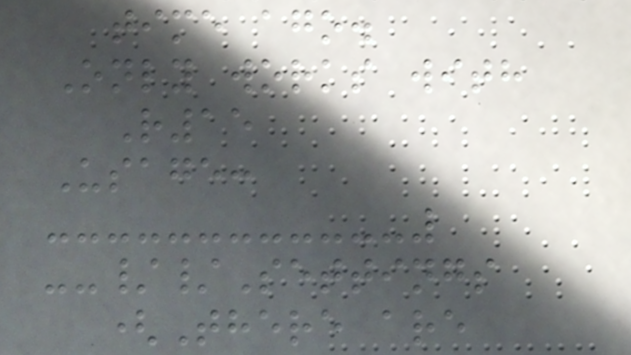time ago.
Only works with
R15
Usage:
--//Settings
(There are
